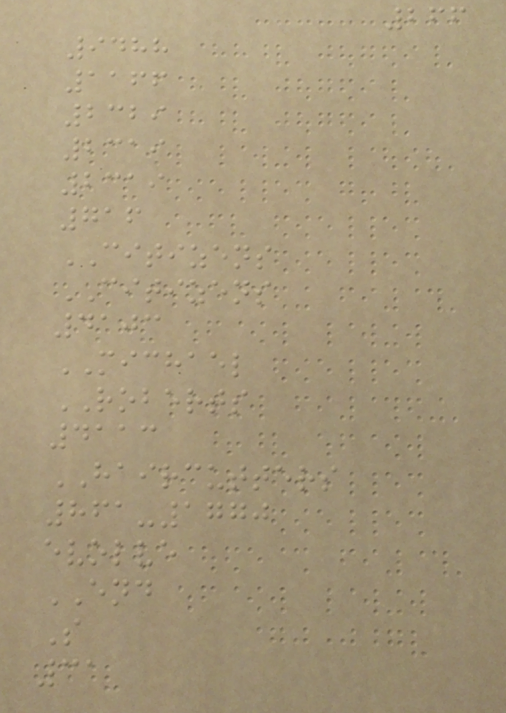266
9488
1166
2329
2319
2319
716
CITIZENS
CITIZENS
4103
MICHAEL
ROBERTS
4113
HAIRCUTTERS
861-1770
evolve
END
S
31
